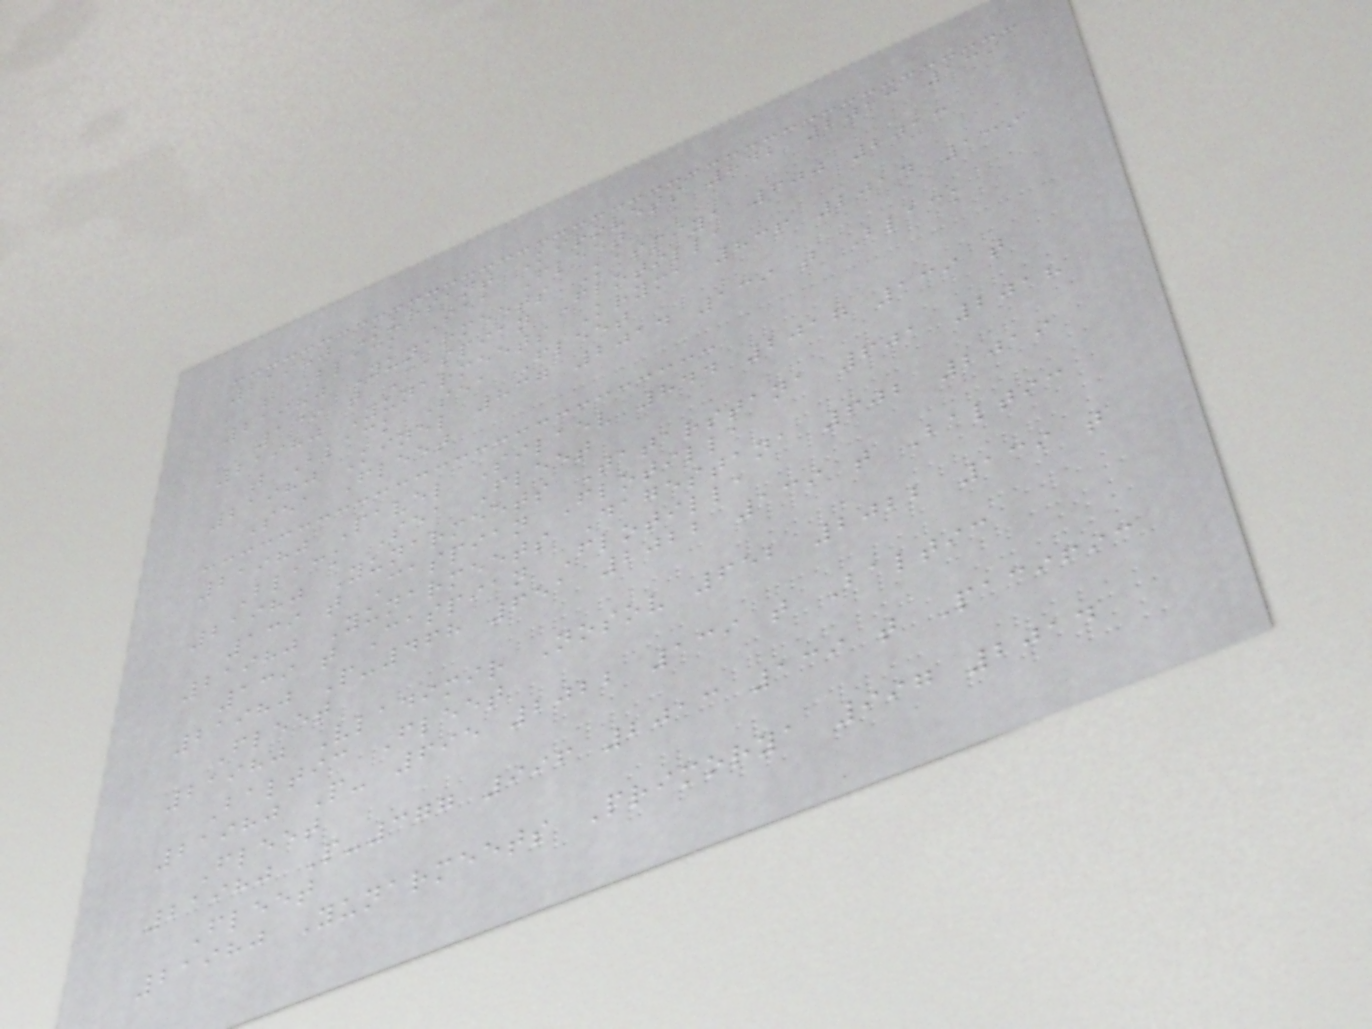21980 Kursant Kirovets 842 2013 139
t Black Sea Fleet
21980 Yunarmeets Kaspiya 600 2013
139 t Caspian Flotilla
21980 Yunarmeets Kryma 836 2014 139
t Black Sea Fleet
21980 Kinel 837 2014 139 t Black
Sea Fleet
21980 Pavel Silaev 844 2017 139 t
Black Sea Fleet
21980 Yunarmeets Tatarstana 601 2018
139 t Caspian Flotilla
21980 Yunarmeets Dagestana 602 2019
139 t Caspian Flotilla
21980 P-468 651 2022 139 t Baltic
Fleet
21980 Vladimir Nosov 652 2022 139 t
Baltic Fleet
21980 P- 695 2022 139 t Baltic
Fleet
21980 P-377 996 2013 139 t Pacific
Fleet
21980 Yunarmeets Primorya 997 2014
